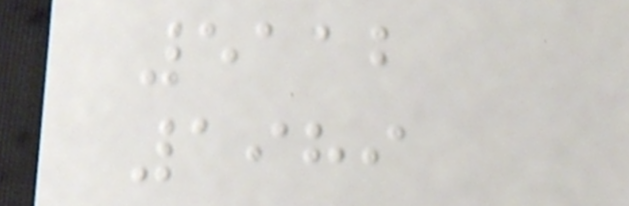5112
1989
